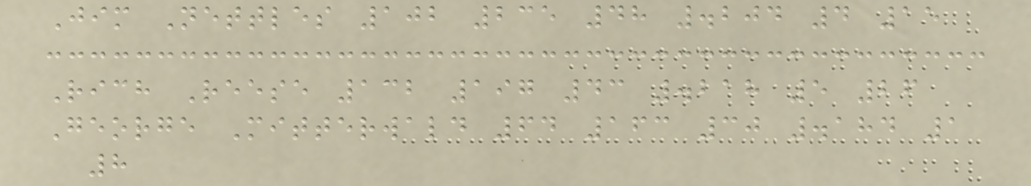Jim Nettles 102 235 48 .204 4 15
Rich Reese 132 197 43 .218 5 26
George Mitterwald 64 163 30 .184 1
8
